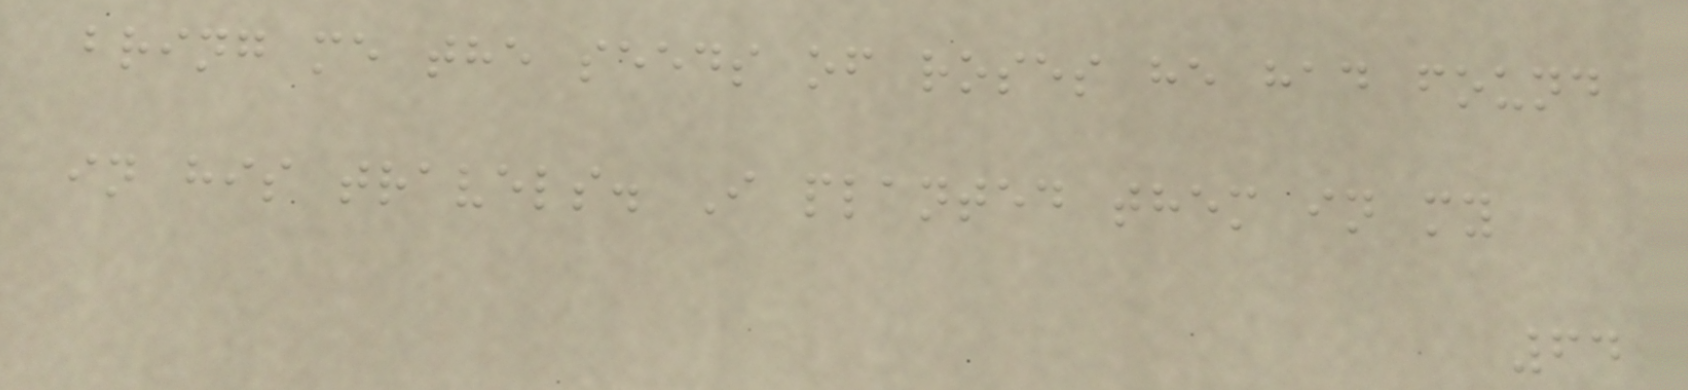bring me the seeds of roses he had found
in his travels. I planted them in my
64
